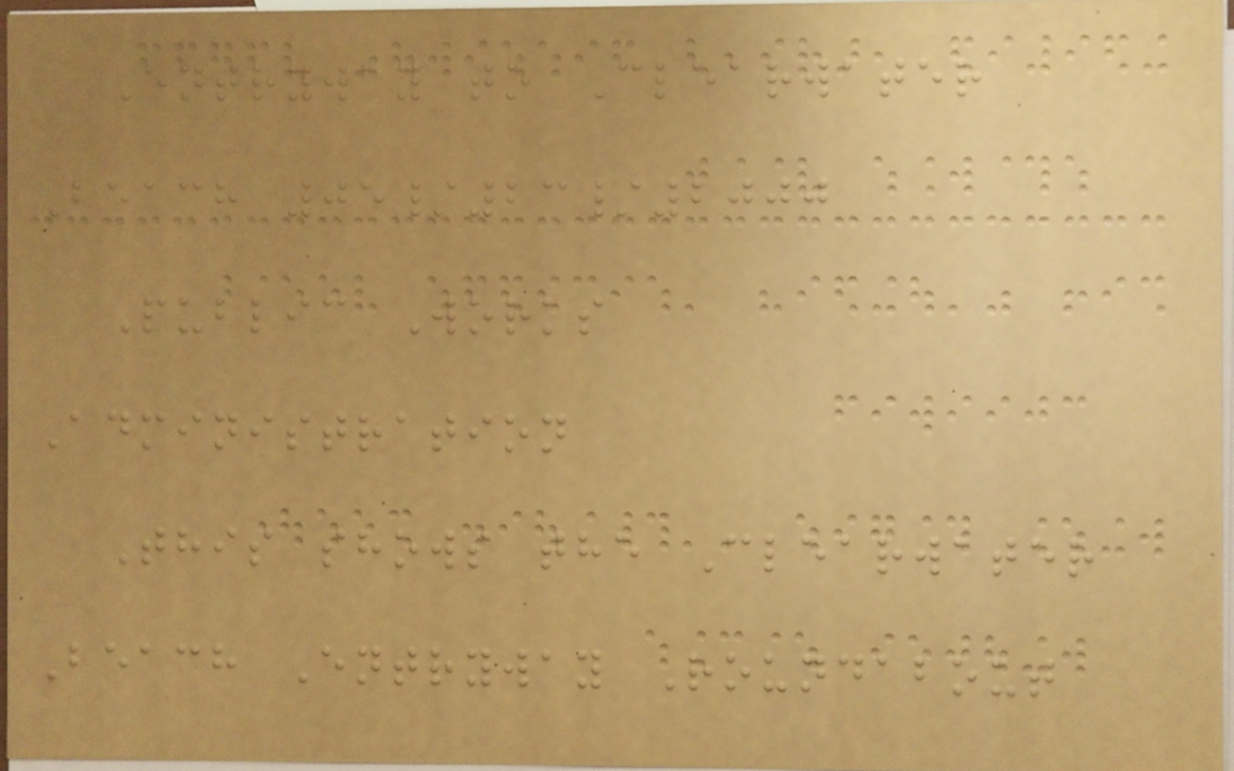Entryway to Clearwater
Beach 05/23/2000
Public Works
Administration
This shows the Clearwater
Beach Entryway Roundabout
